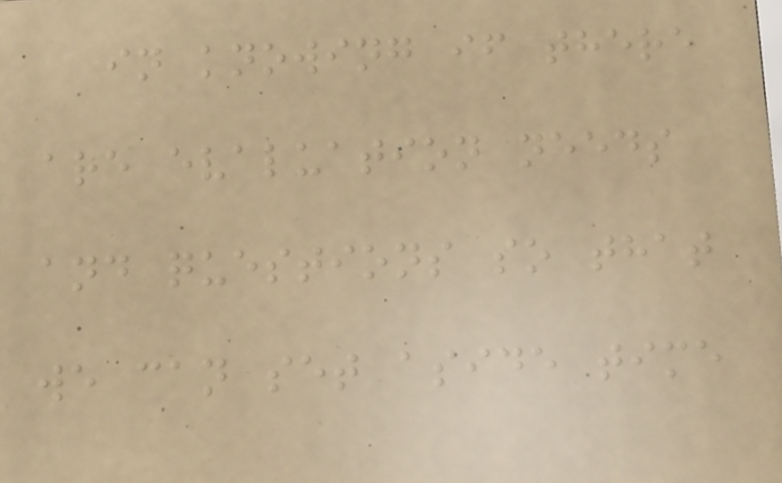in knowing if there
are evaluation needs
and questions so that
we can set aside time
